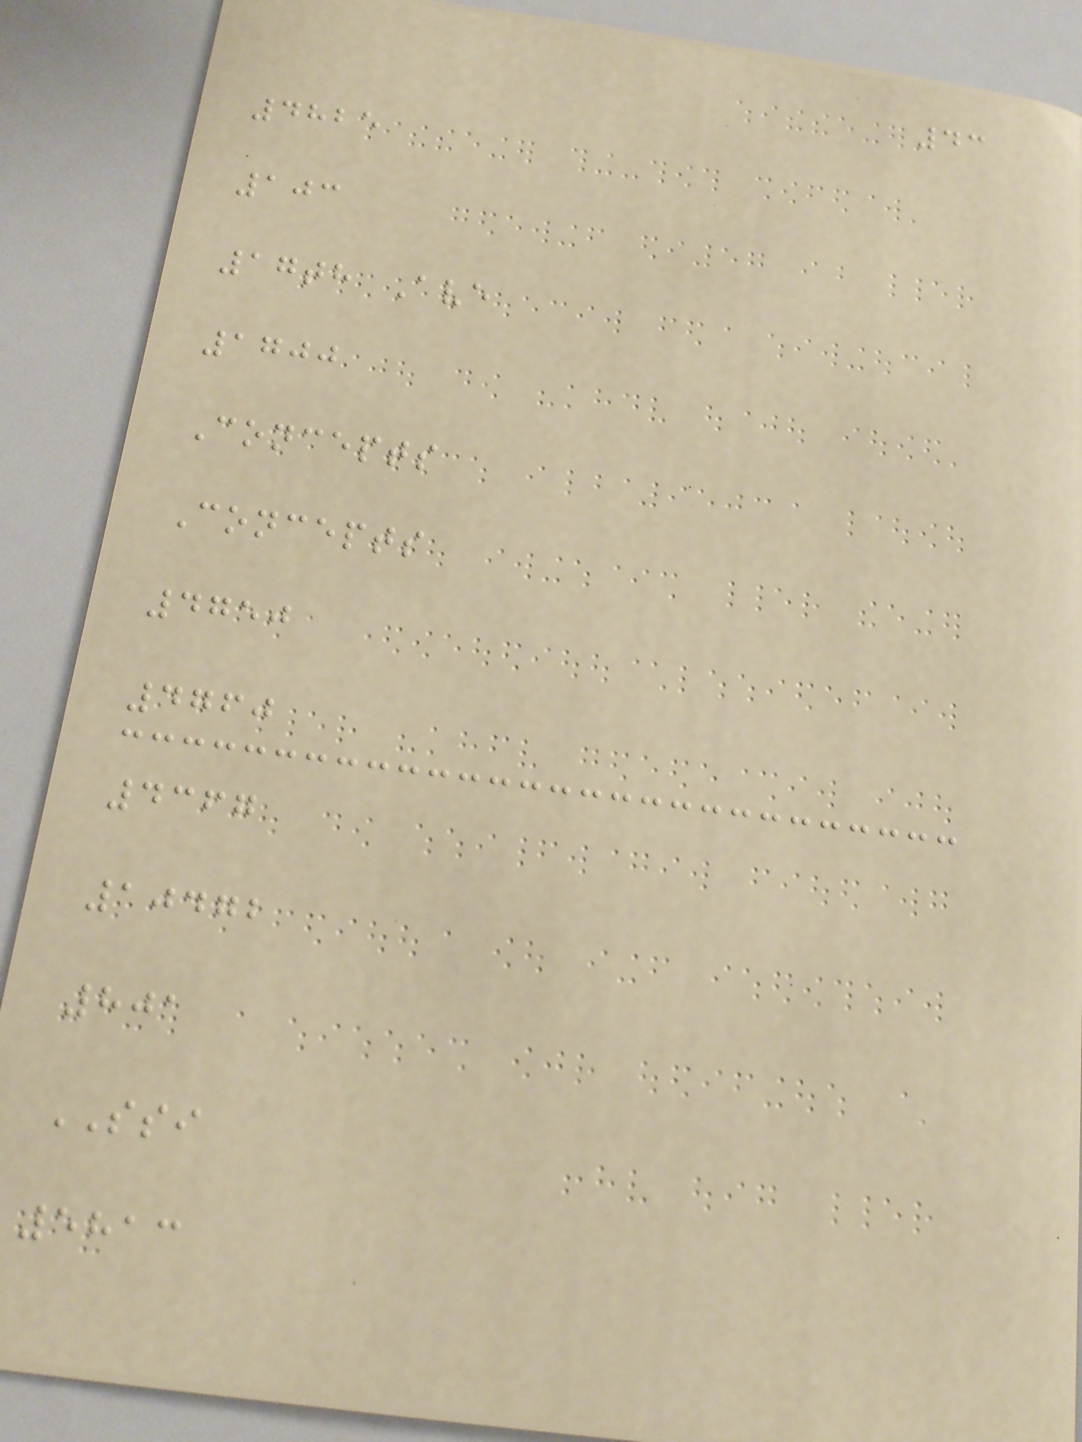43
4825
103
17th Ave
1700
Concepts
Concepts
4750
4760
4367
10472
801
SSI
5813
